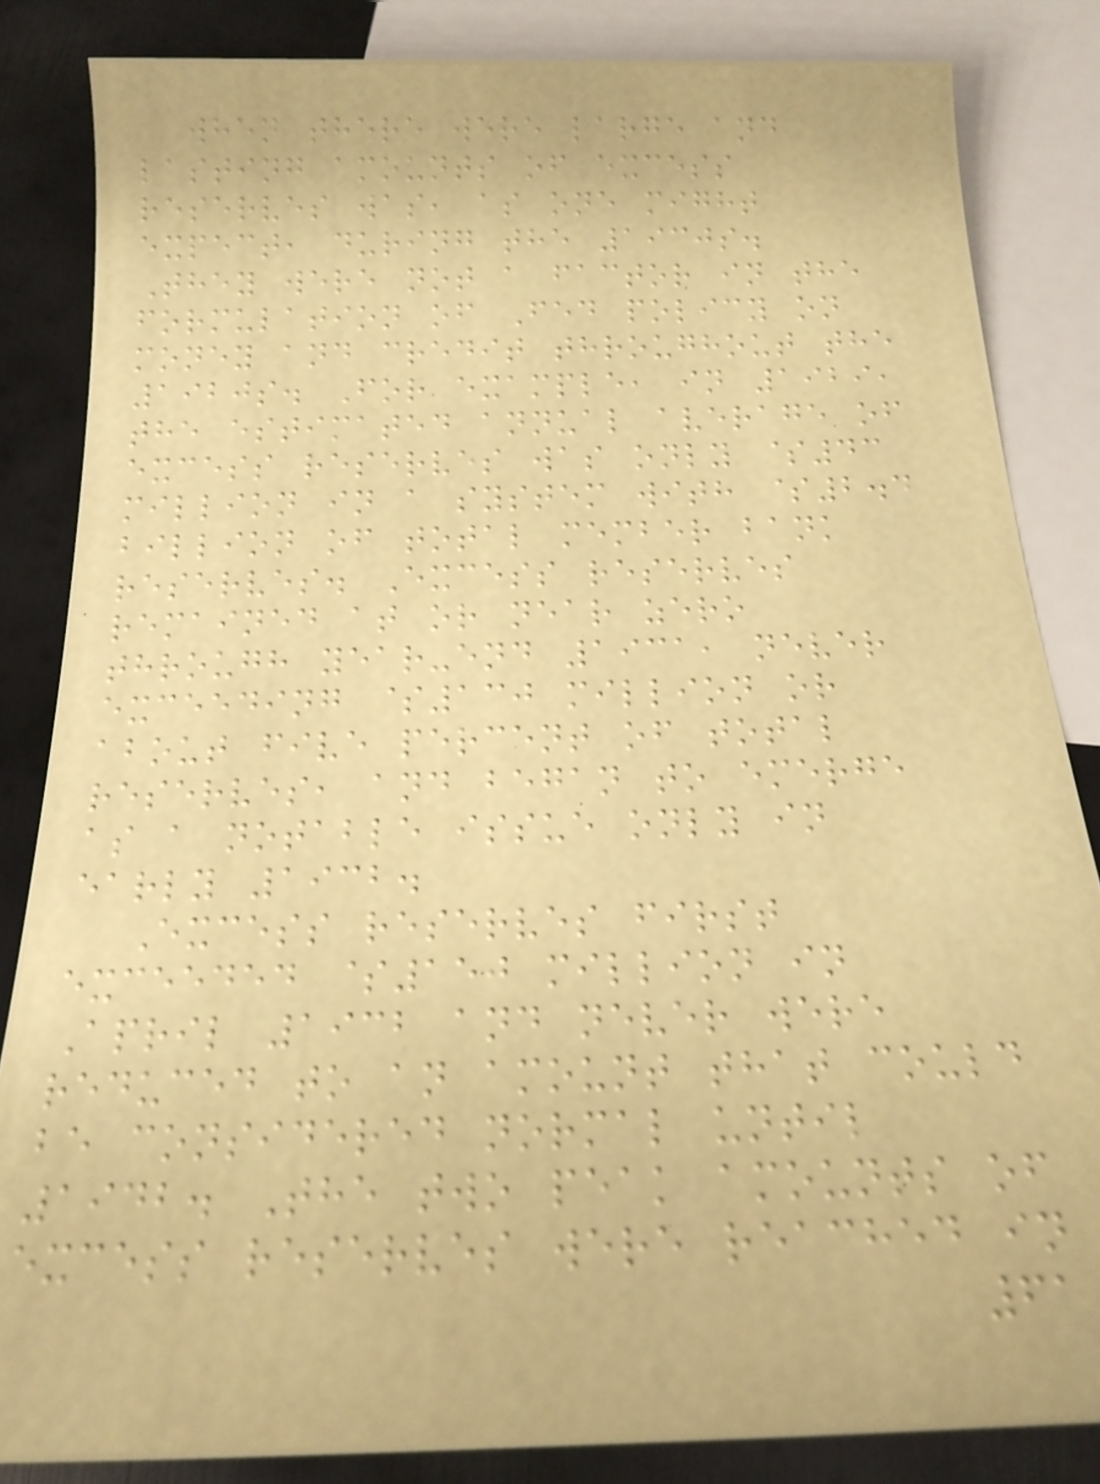when there were large and
lasting amounts of excess
reserves was, as one might
expect, during the 1930s.
They were not a factor in the
formulation of Fed policy on
money and credit throughout the
1920s. For example, in 1929,
the estimated annual average of
excess reserves was only $43
million in a system with $2.4
billion of total member bank
reserves. Excess reserves
remained at or near zero
through year-end 1931, never
exceeding $130 million or
about five percent of total
reserves, and began to emerge
as a notable issue only in
early 1932.
Excess reserves first
exceeded $150 million in
April 1932 and never were
reduced to an amount that could
be considered normal until
1942. The two peak amounts of
excess reserves were reached in
61
